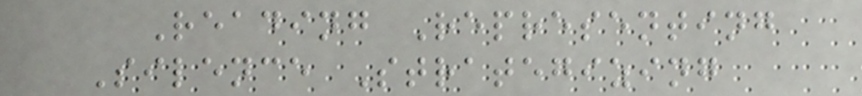Reading Representing
Silence Strategizing
